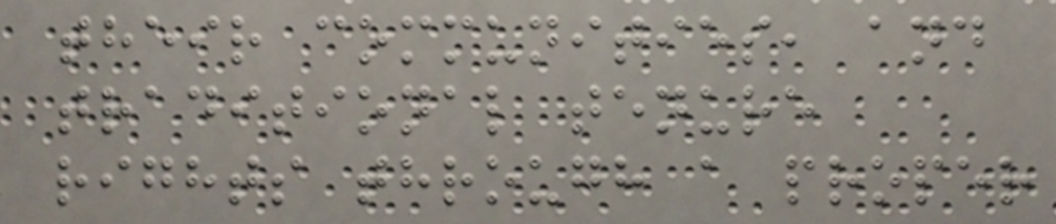their communities, and
traditional tenure
rights through a proper
